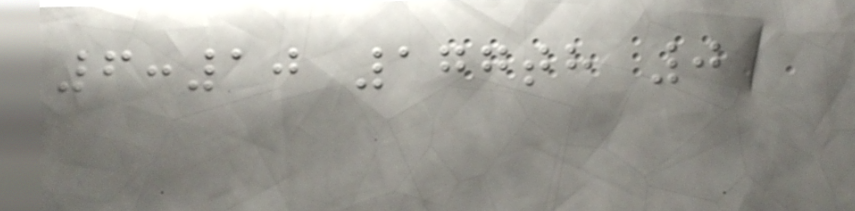6:10 177th 0
